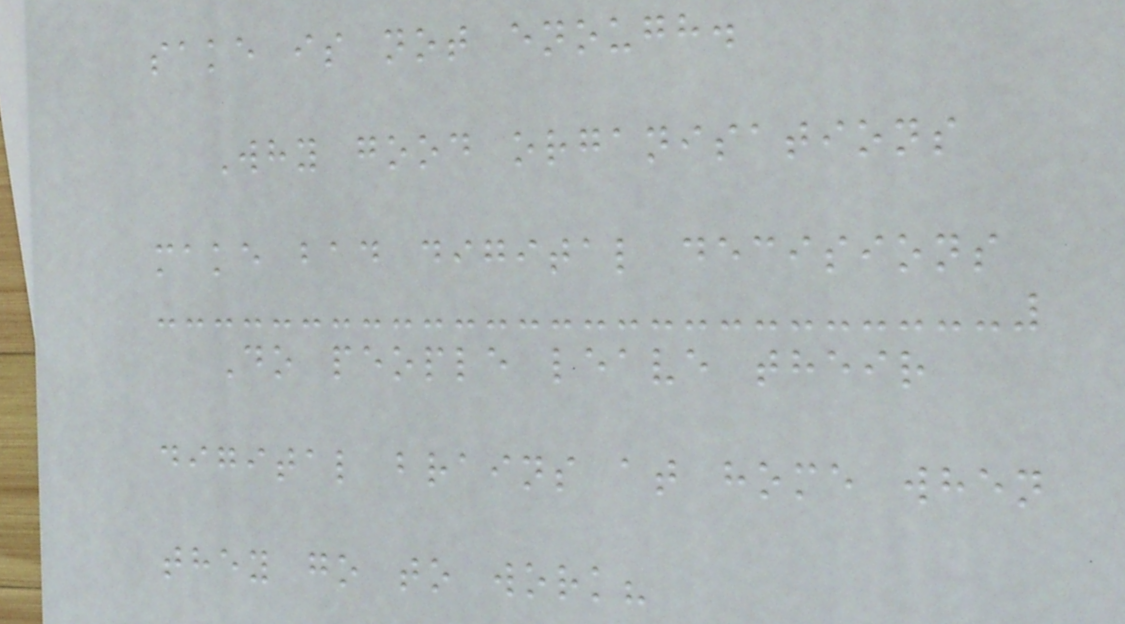sake is not enough.
Why good organisations
make bad digital decisions
Do people leave their
digital brains at home when
they go to work?
